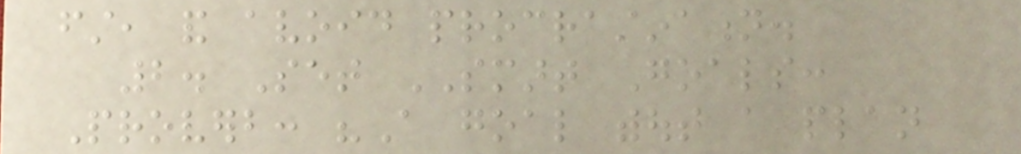first, and avoid procrastination.
2. Set SMART Goals:
Proverb: "A goal without a plan
